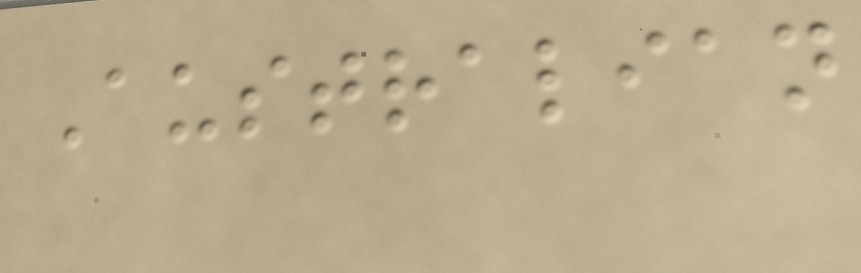Australian
